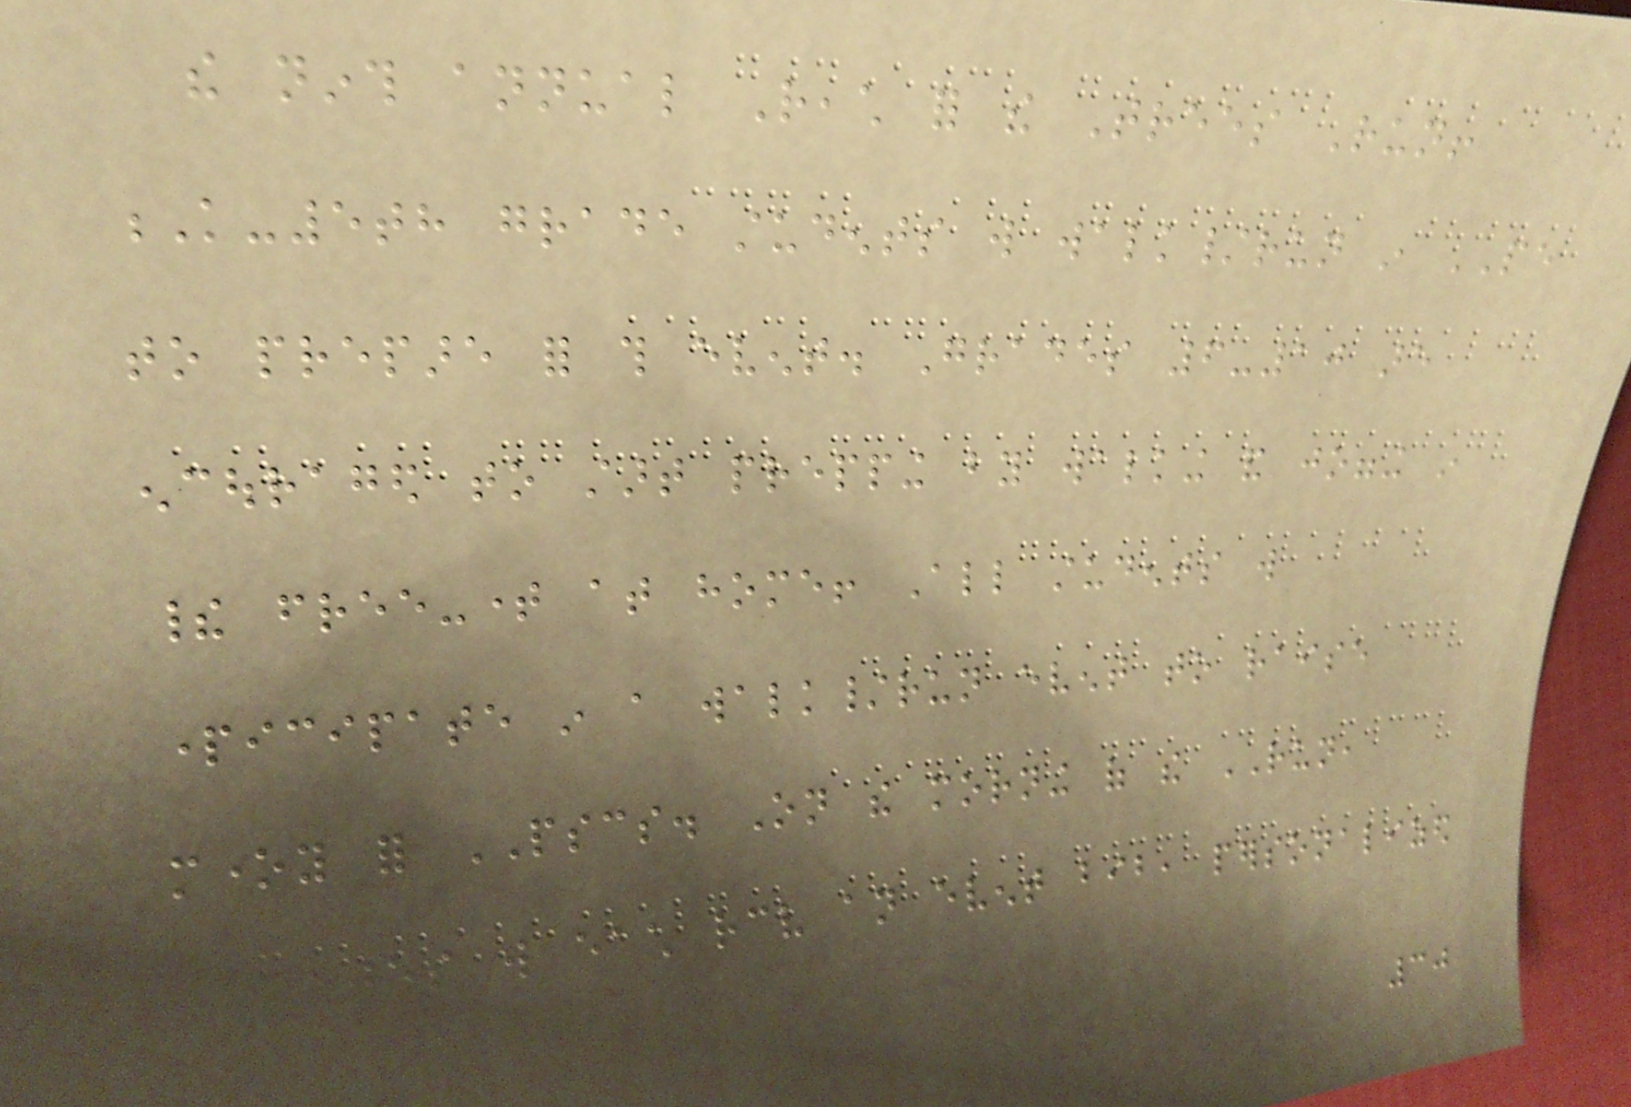the ninth annual Reach for the Trees Run!
K-5th grade students will walk/run in PE
to prepare for this event. Grades 6-10 are
encouraged to start prepping by walking and jogging in
their free-time at home! All students will
participate in a walk/run event to raise
money for PSCS. On the morning of the RUN,
athletes will each receive an event bib, personalized
30
